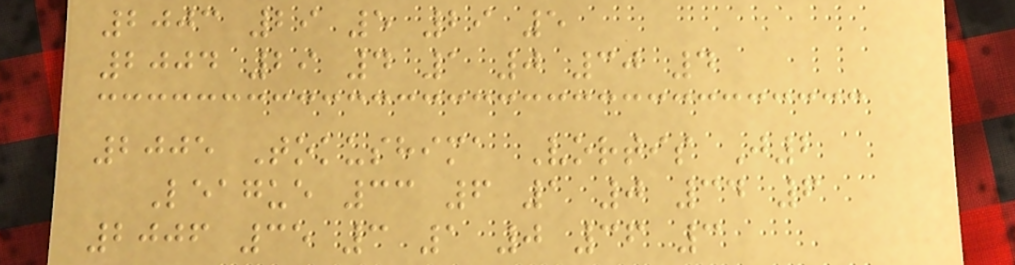2003 29 5 29 5
2004 29 4 1 0 30 4
2005 Tokushima Vortis J2
League 33 6 1 0 34 6
2006 35 3 1 0 36 3
